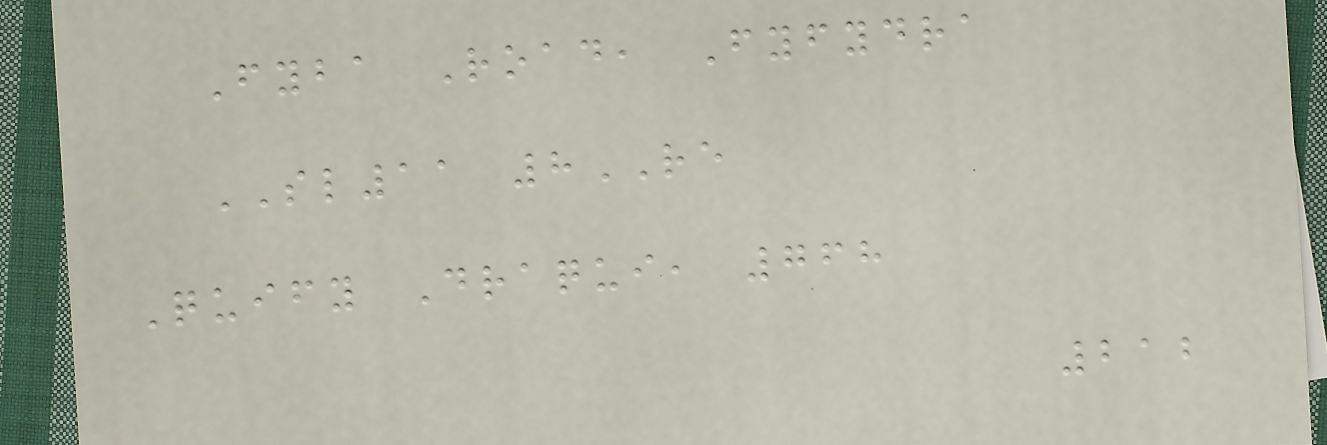Fyba Road, Fyfydra
SL11 8RE
Quify Draqui, 768
212
